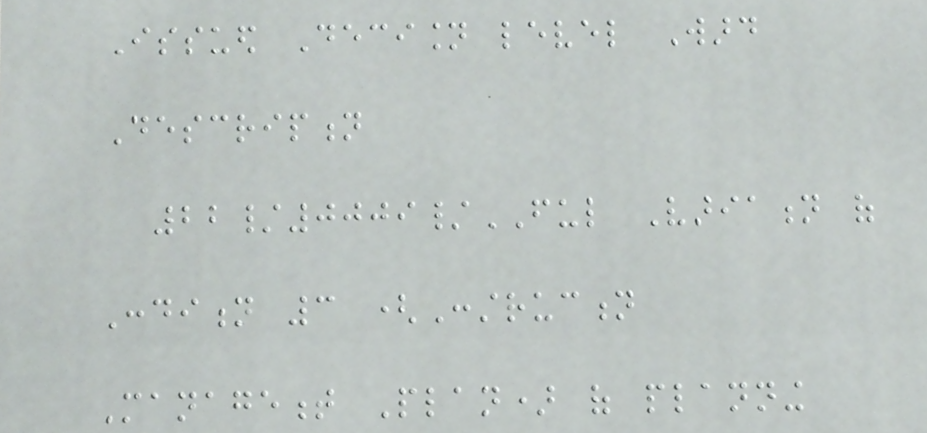Issued Decision level Ward
Description
22/0009/FUL Variation of
Condition 3 (Construction
Management Plan) of planning
